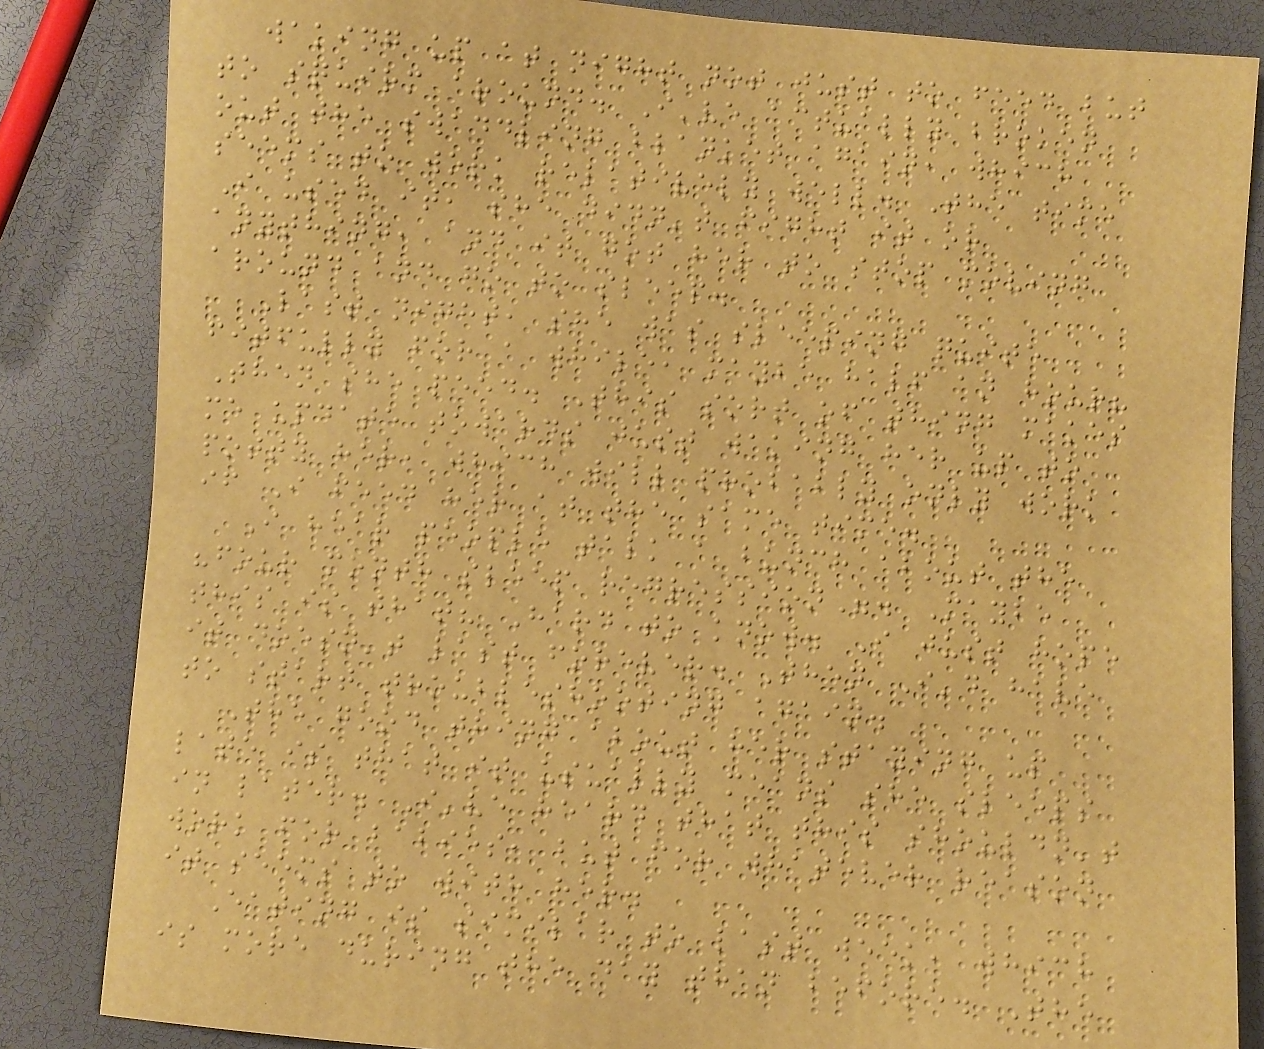waking up at night not just to feed but
to squirm around. I've actually broken
out the swaddling blanket again, which
seems to work relatively well. The time
I used it, she didn't fight it or
anything, and it got her to stop moving
around and go to sleep.
Last night, she was sleeping quite
fitfully for a while, maybe half an hour?
Then she peed. This sort of thing makes
me update towards just waking her up to
potty her, which will probably only work
if I feed her at the same time.
I hear people talk a bunch about the
"four month sleep regression". Maybe
this is that? Hard to know. I just hope
it doesn't last forever. Then I'd have
to start troubleshooting again.
The good thing about her staying up
late is that it usually means she sleeps
in later. I've heard that this shouldn't
work for babies, but for whatever reason
it seems to with her.
Eating is similar to last week, which
is more during the day than before. The
